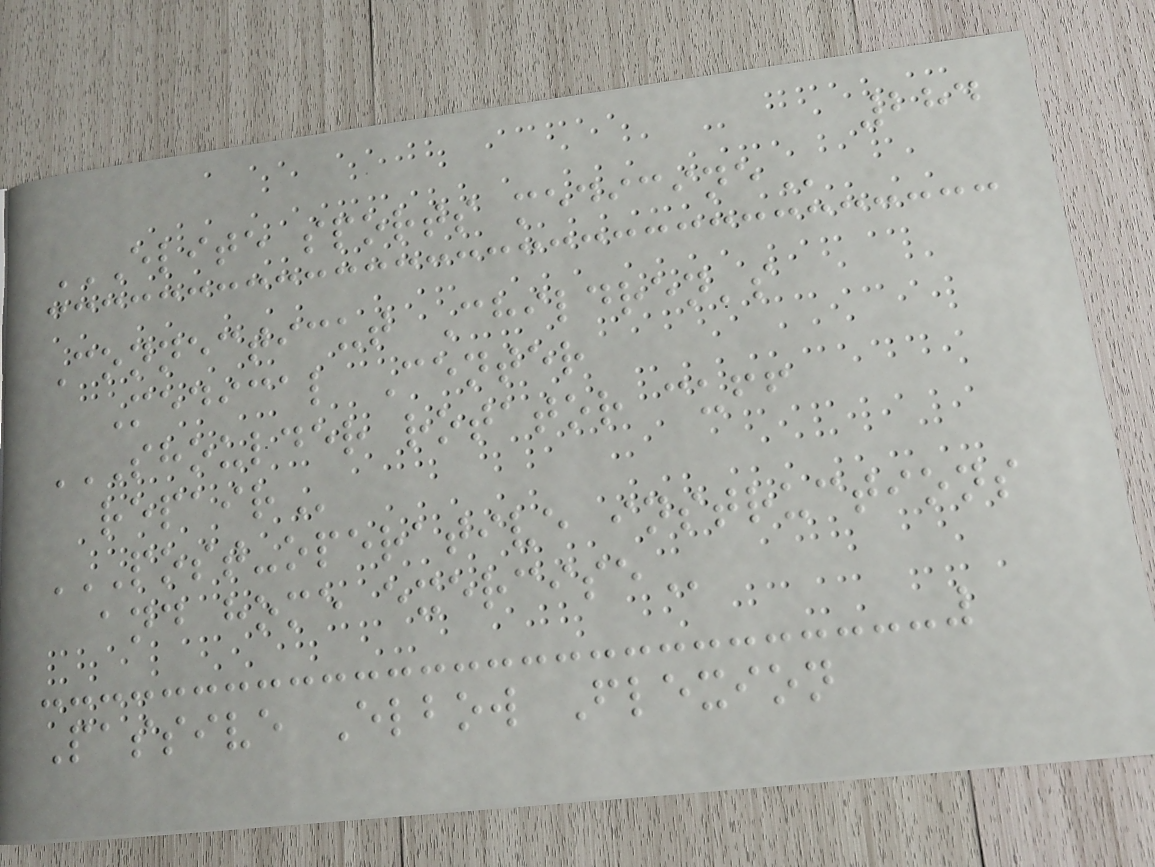284
ELITE SPORTS MEDICINE
Connecticut Children's
Medical Center
SHOULDER ROTATOR CUFF
REPAIR
POST-OPERATIVE INSTRUCTIONS
AND HOME EXERCISE
Passive Elbow Flexion
